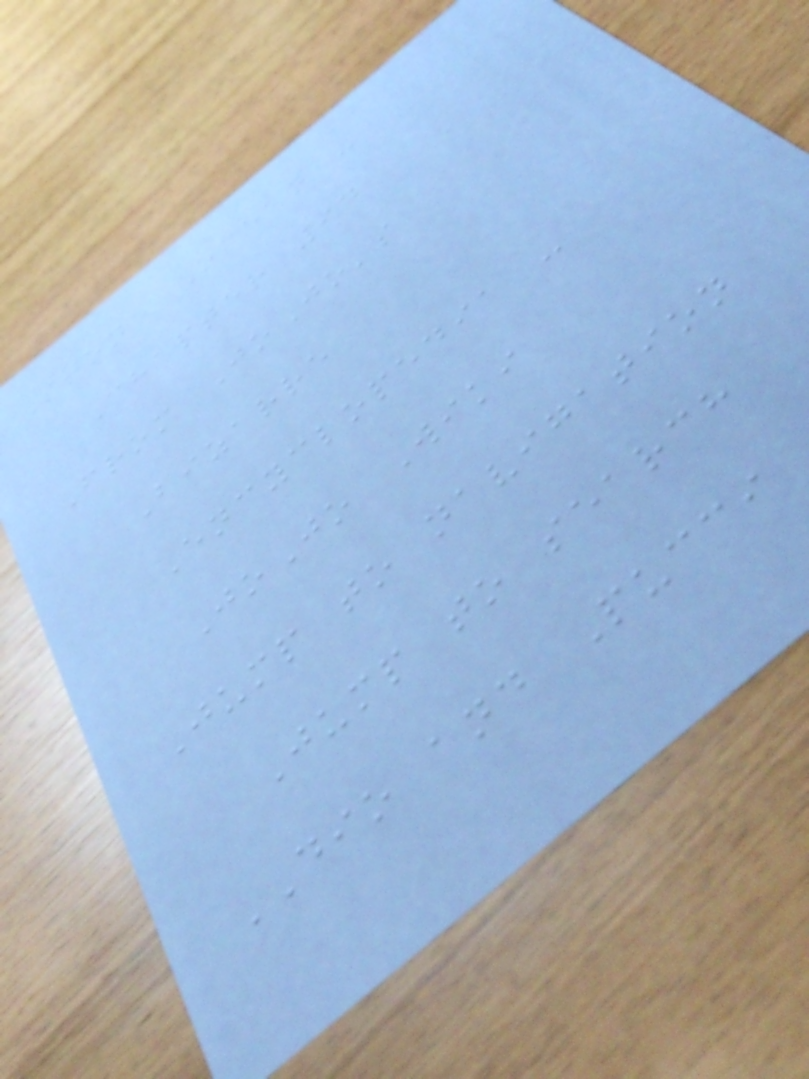Stone Ocean -
Chapter 94
From JoJo's
Bizarre
Encyclopedia -
JoJo Wiki
Jump to navigation
Jump to search
DIO and Pucci
